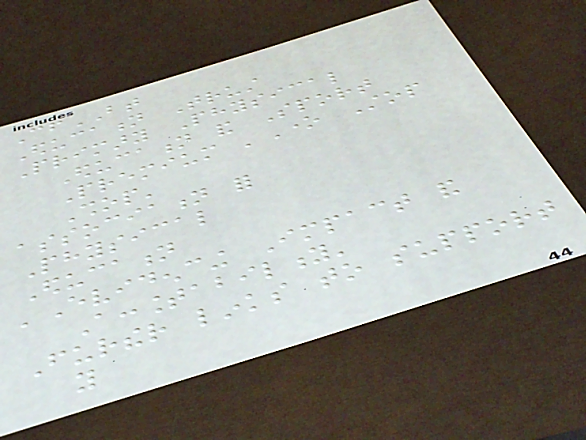CfBT
Education Trust
Primary Physical
Education and Sport
Premium 'One Stop
Shop'
association for
Physical
Education
'Evidencing Impact and
Accountability'
Further links to support
you
